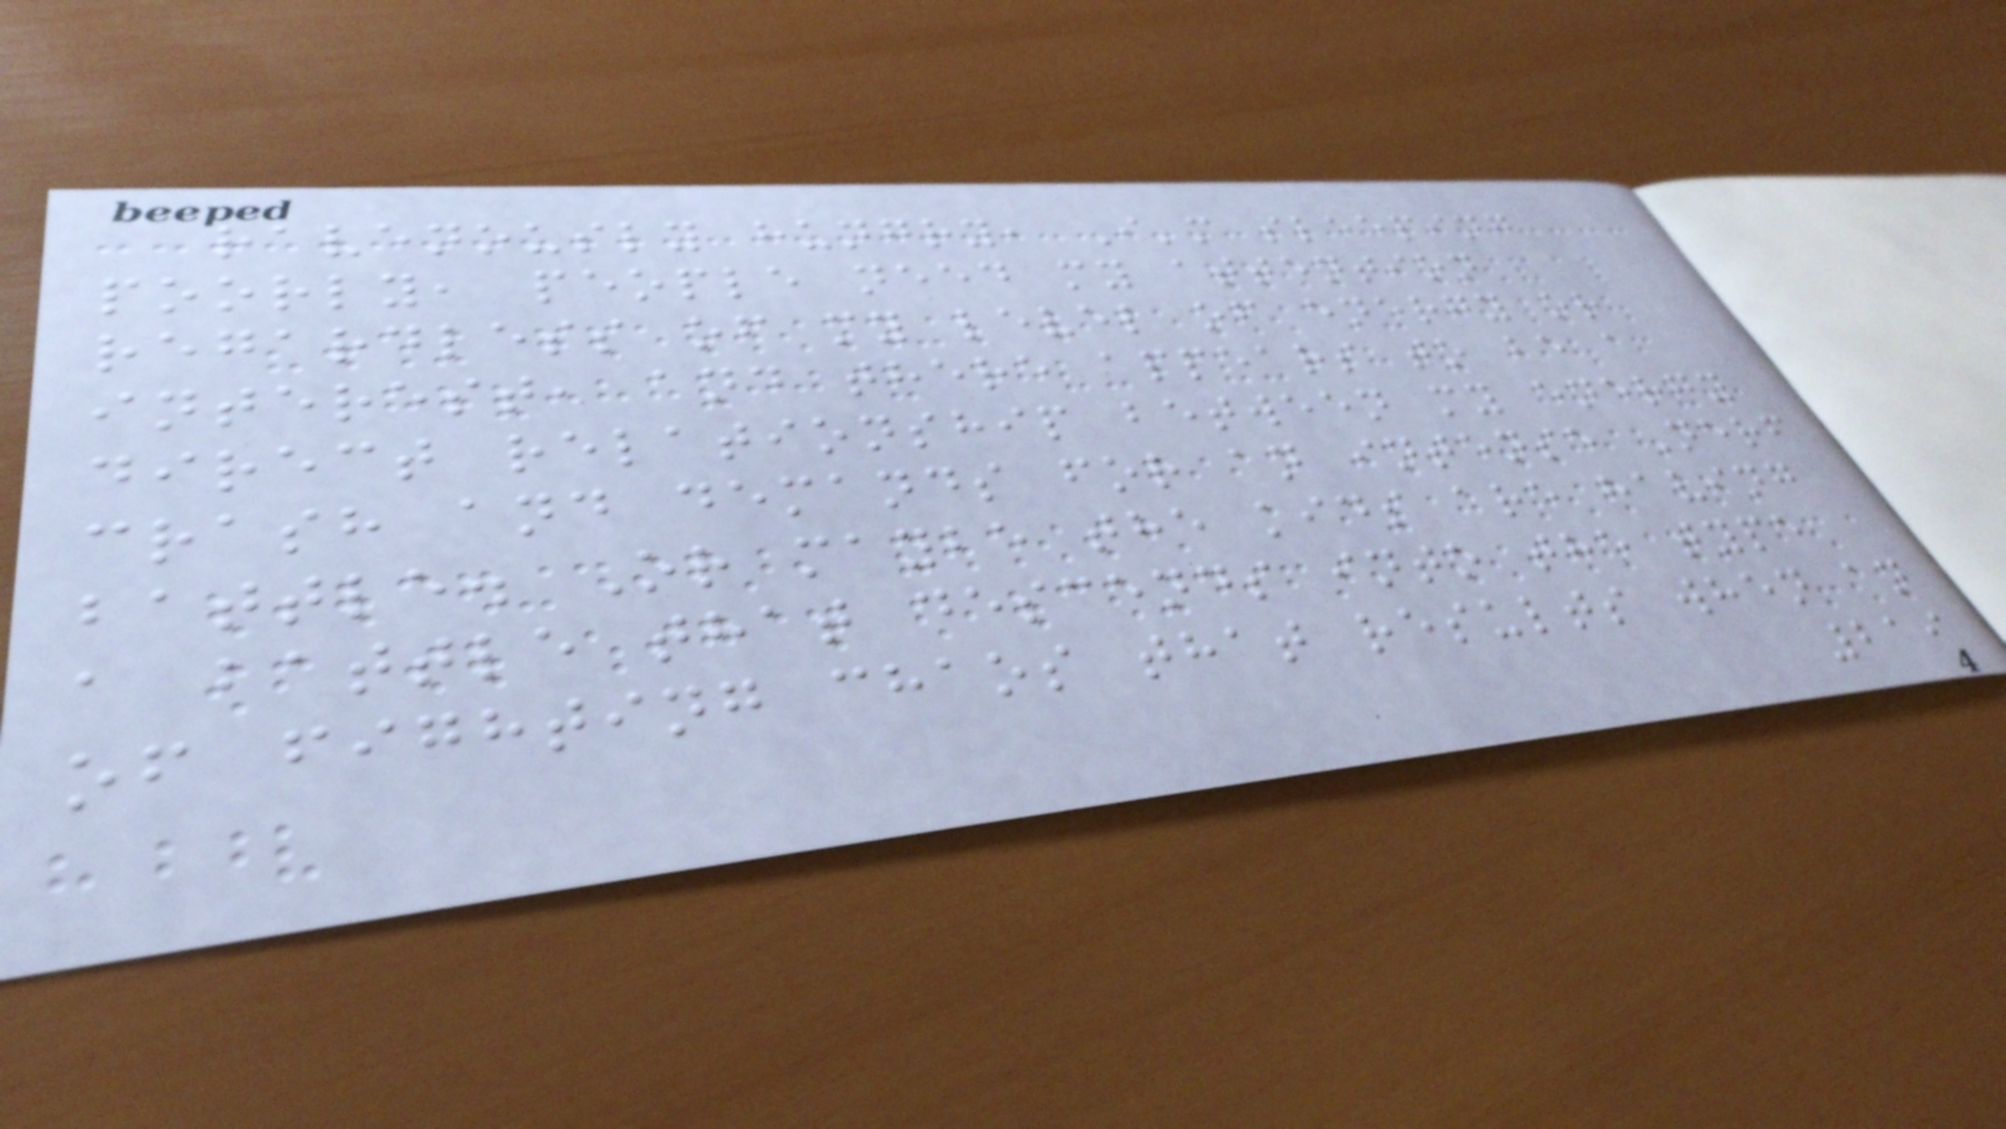ravenously hungry, I'm sleeping
poorly, people need my attention
regardless of my level of energy or
interest, and there appears to be a
direct relationship between my energy
crash and demands for an intense Nerf
battle. Or maybe the kids are having
a battle that descends into the type
of fighting chaos that results when an
219
